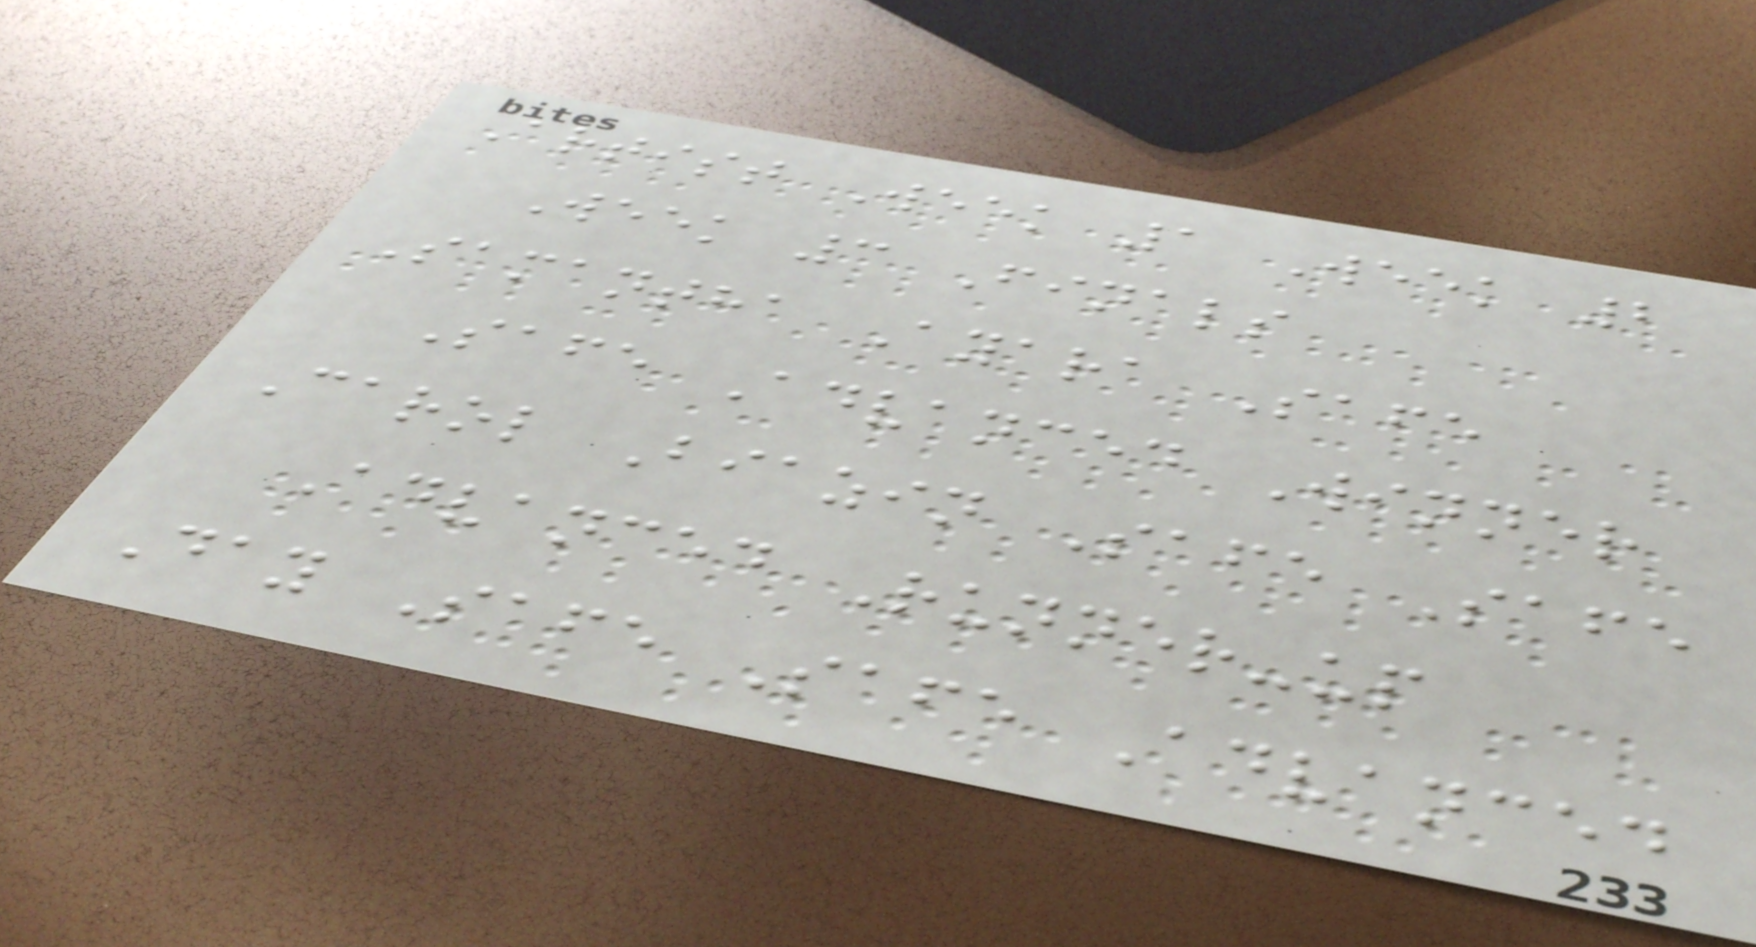Artist Week 1 Week 2
Week 3 Finals
Samantha Ayara Safe
Safe Advanced Winner
Carol Biazin Safe Safe
Advanced Runner-up
Day Safe Safe Advanced
